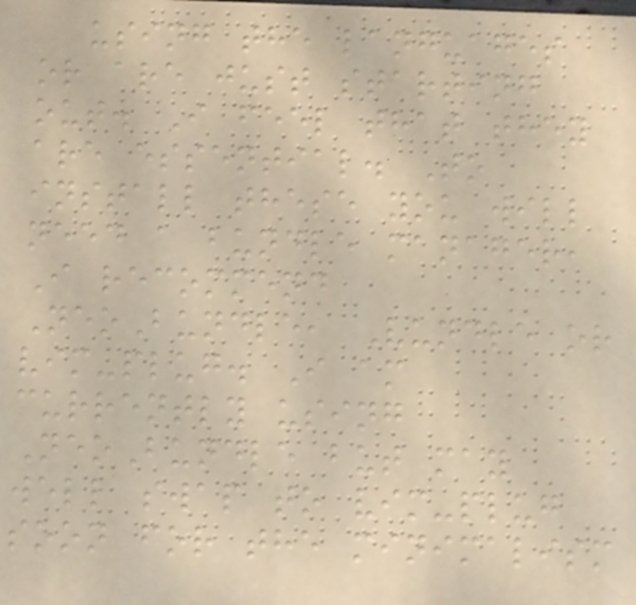using the languages
or are just starting
out. I feel that they
are essential. To
install these you will
need a bundle manager,
I recommend
NeoBundle, Vundle or
vim-plug. I am
currently using
NeoBundle but may
well swap to vim-plug
soon for the minimalism
